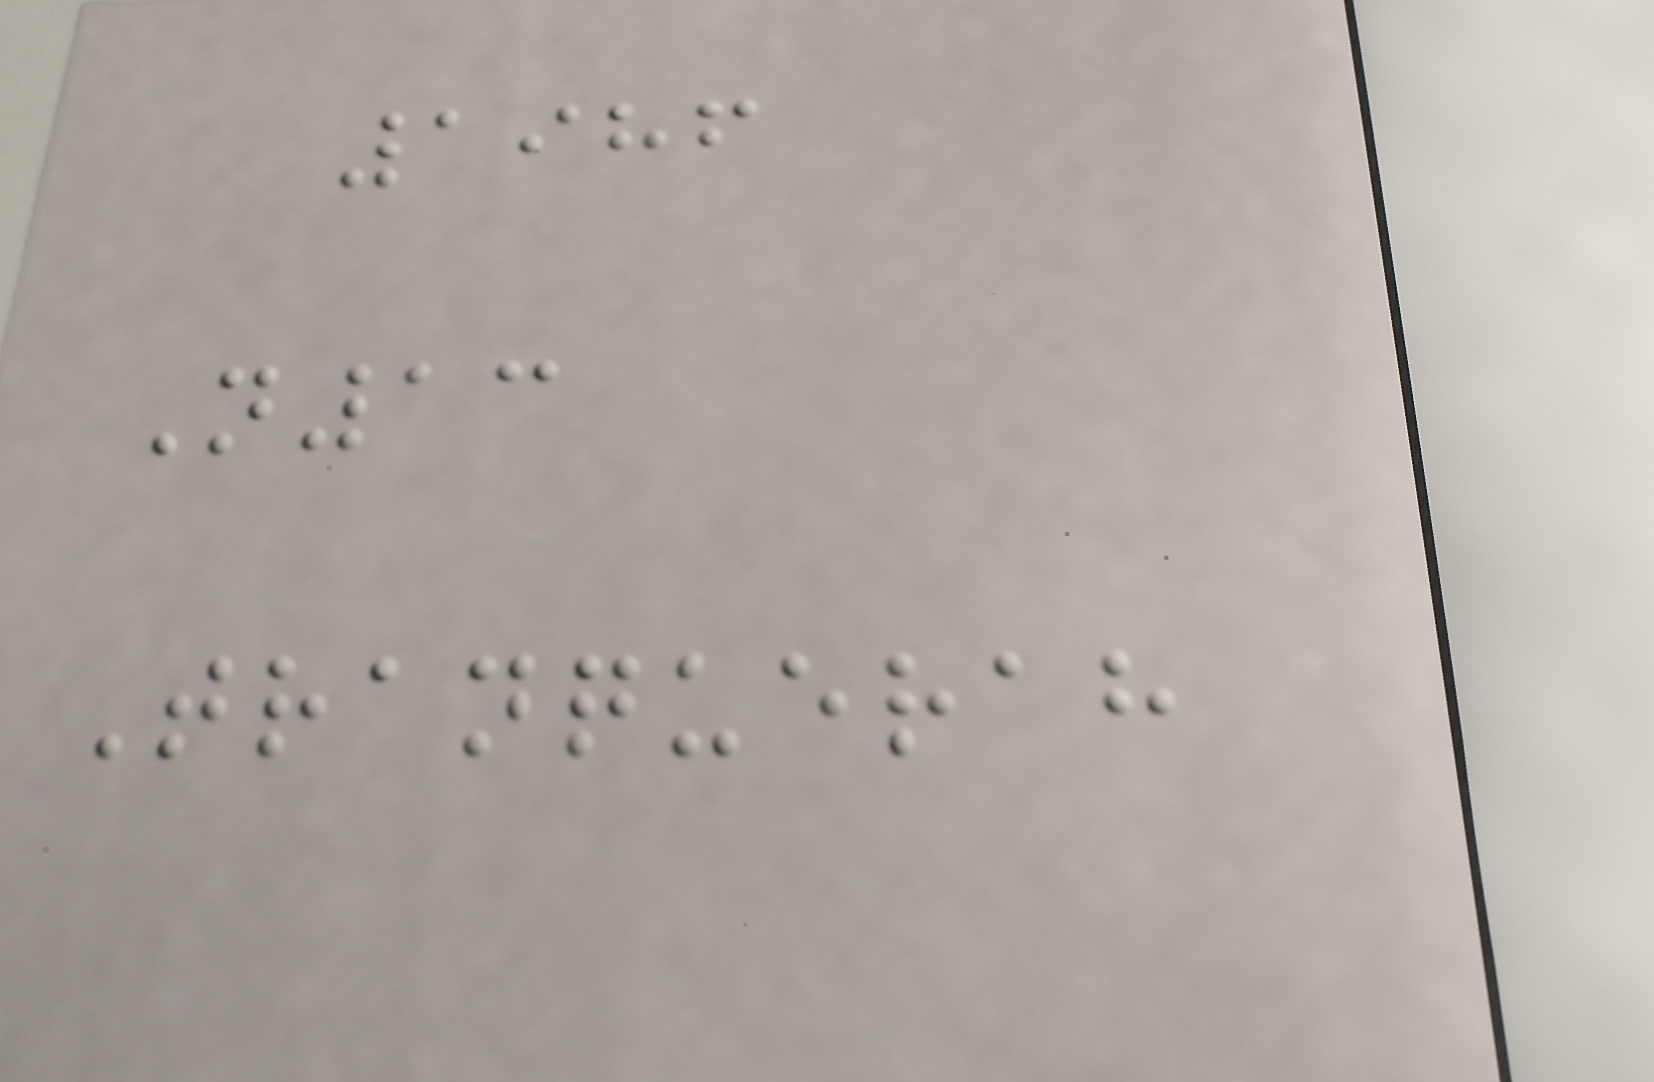1986
N13
Tranquerah
